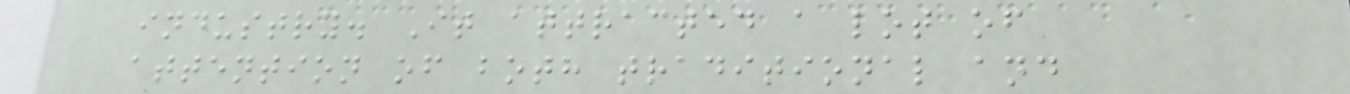industry. It attracted a lot of
attention of both traditional and
